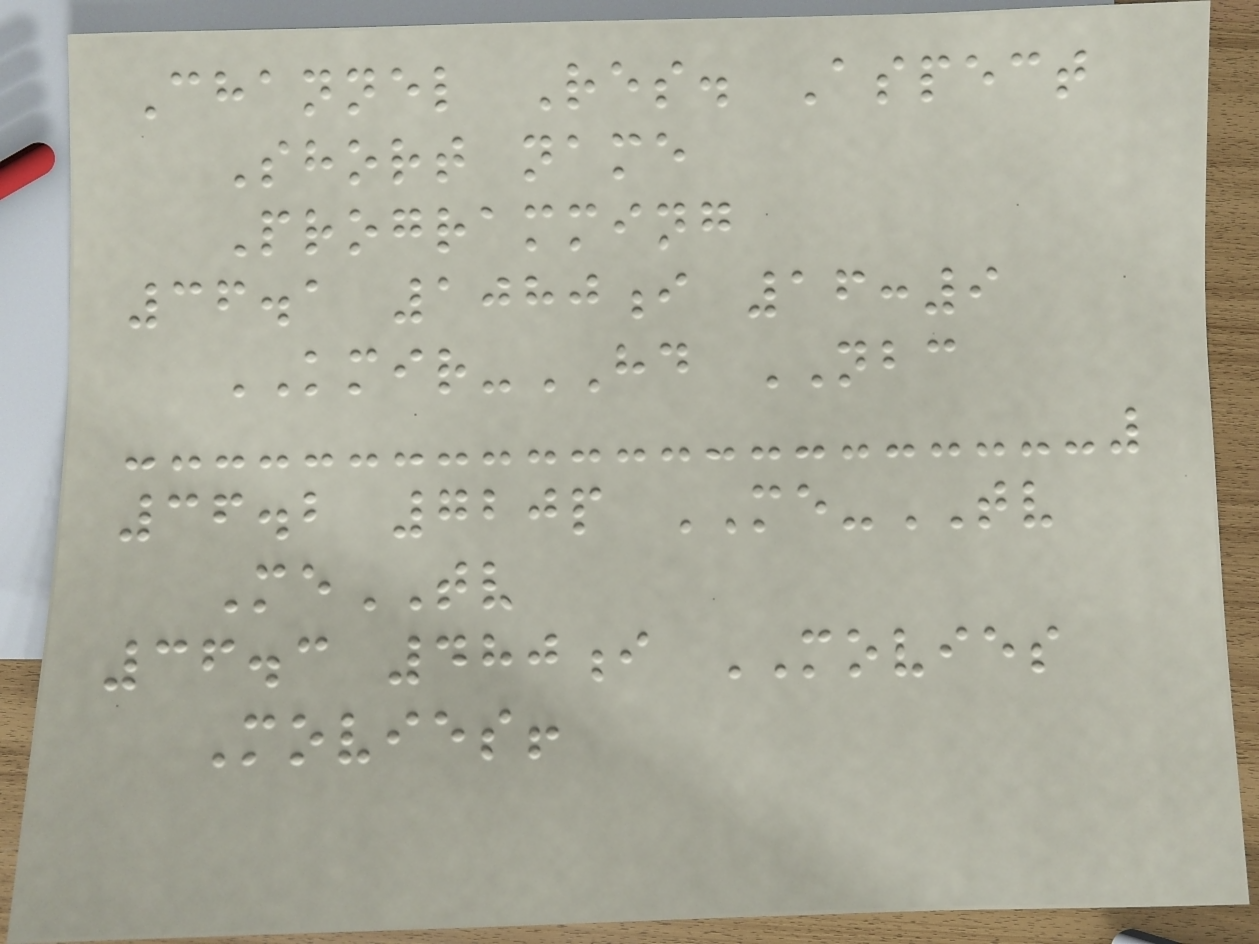Channel Res. Aspect
Short name
Programming
36.1 1080i 16:9
KMIR-HD NBC
36.2 720p ME-TV
MeTV
36.3 480i MOVIES
Movies!
